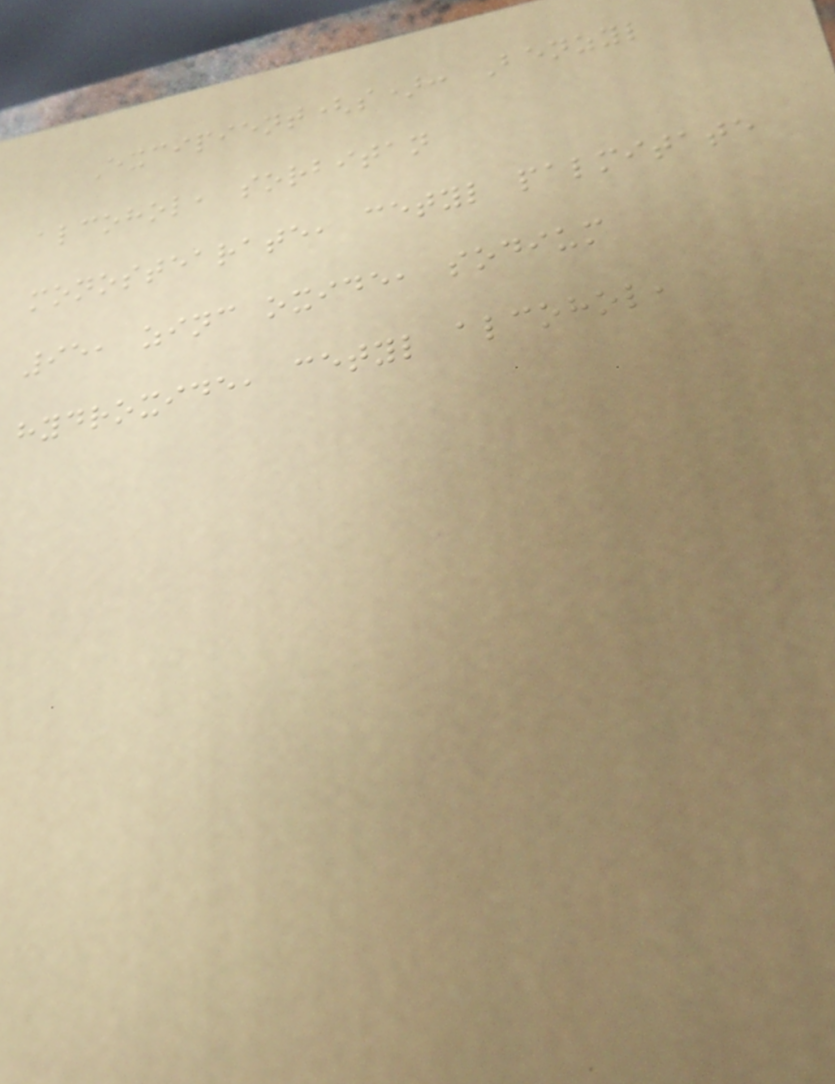Excipient(s): Benzyl
alcohol, sorbitan
monostearate, cetyl palmitate
95, zinc oxide, sodium
hydroxide, cetyl alcohol,
